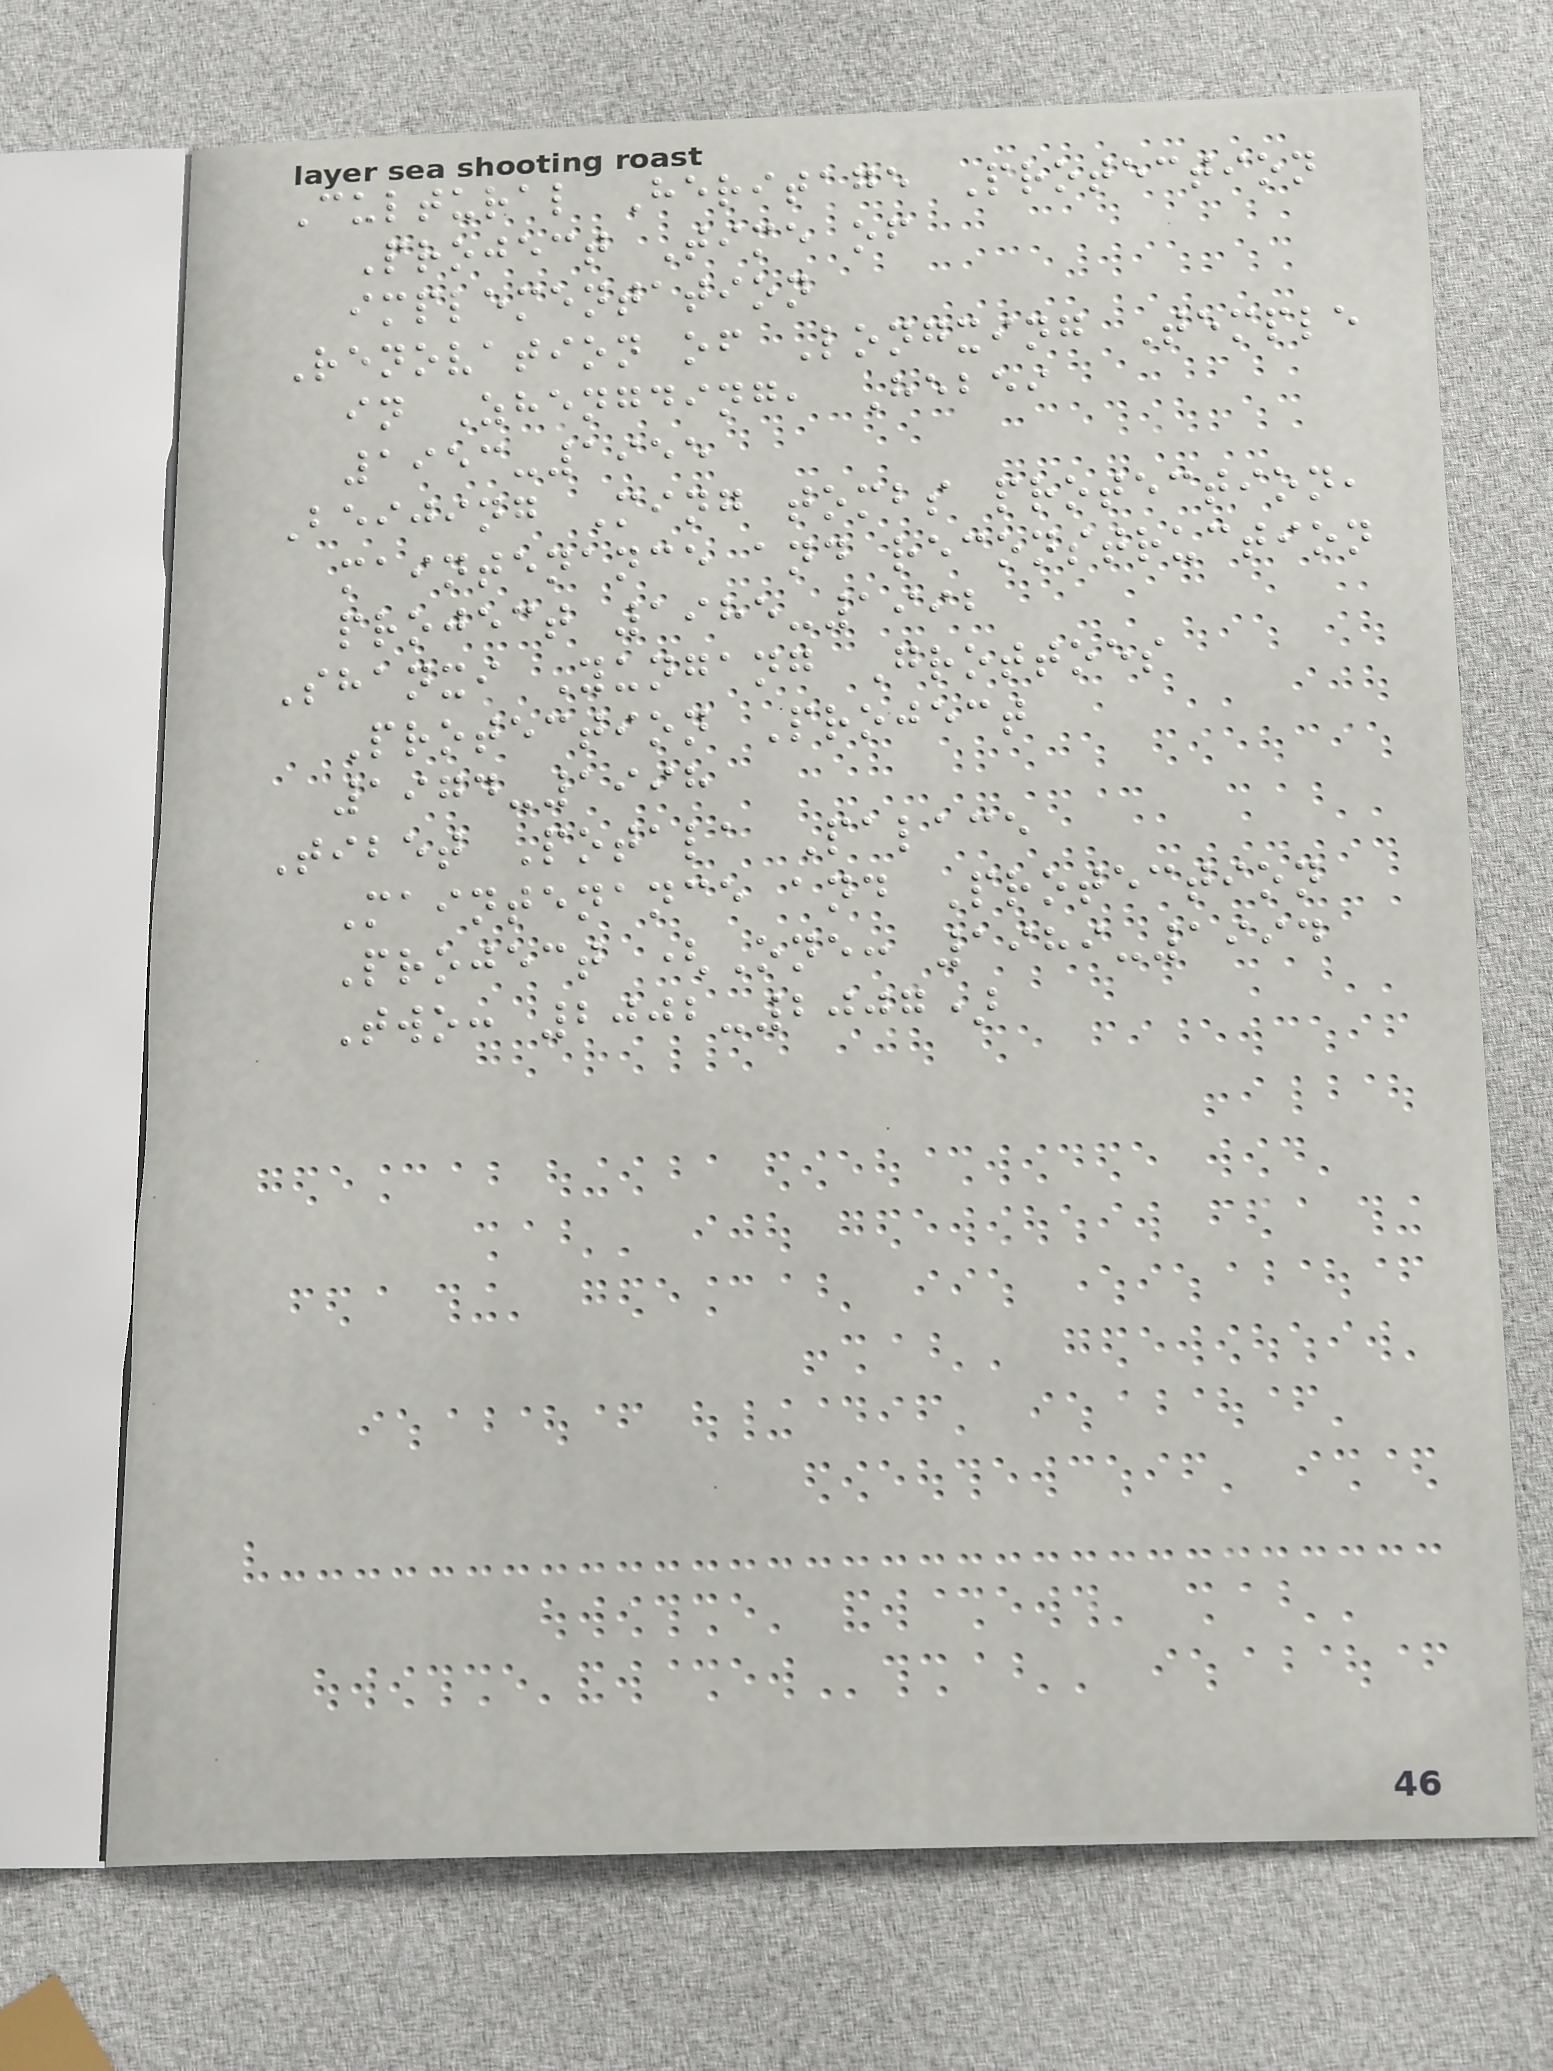Cultural Heritage Protection
Project Time of
implementation
Renovation of Longxing Temple
in Zhengding, Hebei
1953-1955
Beijing Ming tombs protection,
maintenance and reconstruction
project 1985-1992
Shanxi Yungang Grottoes
Protection Project
1974-1998
Tibet Potala Palace
Maintenance and Protection
Project (One: 1989-1994
Two: 2002-2007)
